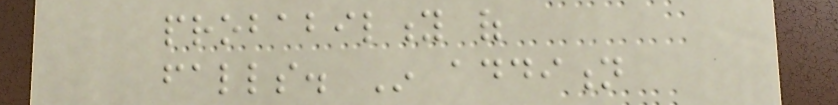probability of
falls. In addition
